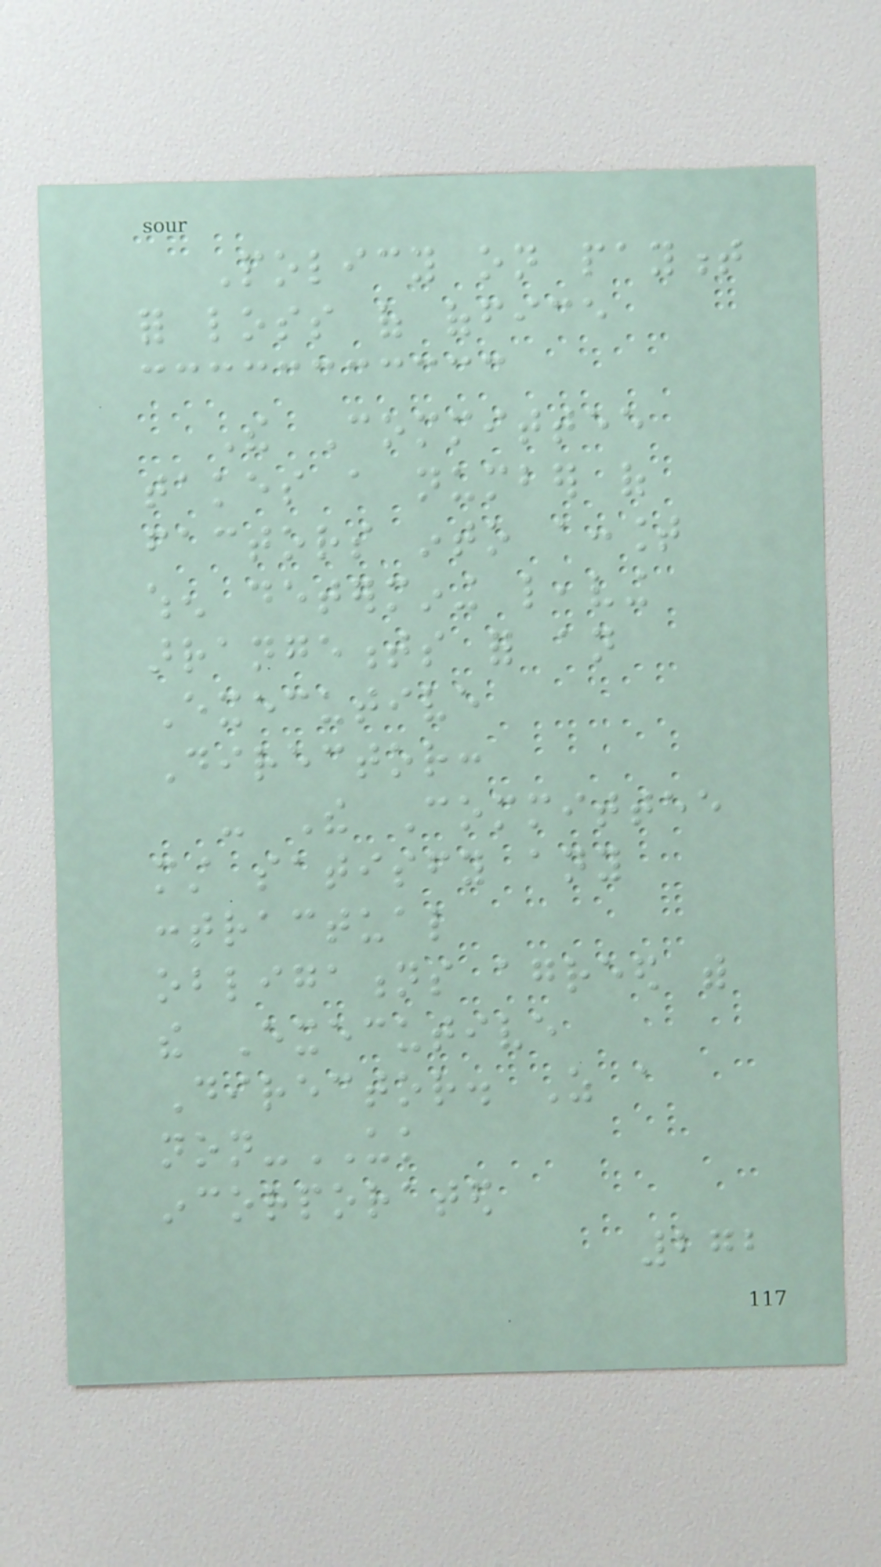Policy on payment
for loss of office
The Committee
takes a number of
factors into account
when determining leaving
arrangements for an
Executive
Director:
- The Committee
must satisfy any
contractual
obligations agreed with
the Executive
Director. As a
non-UK
incorporated
272
